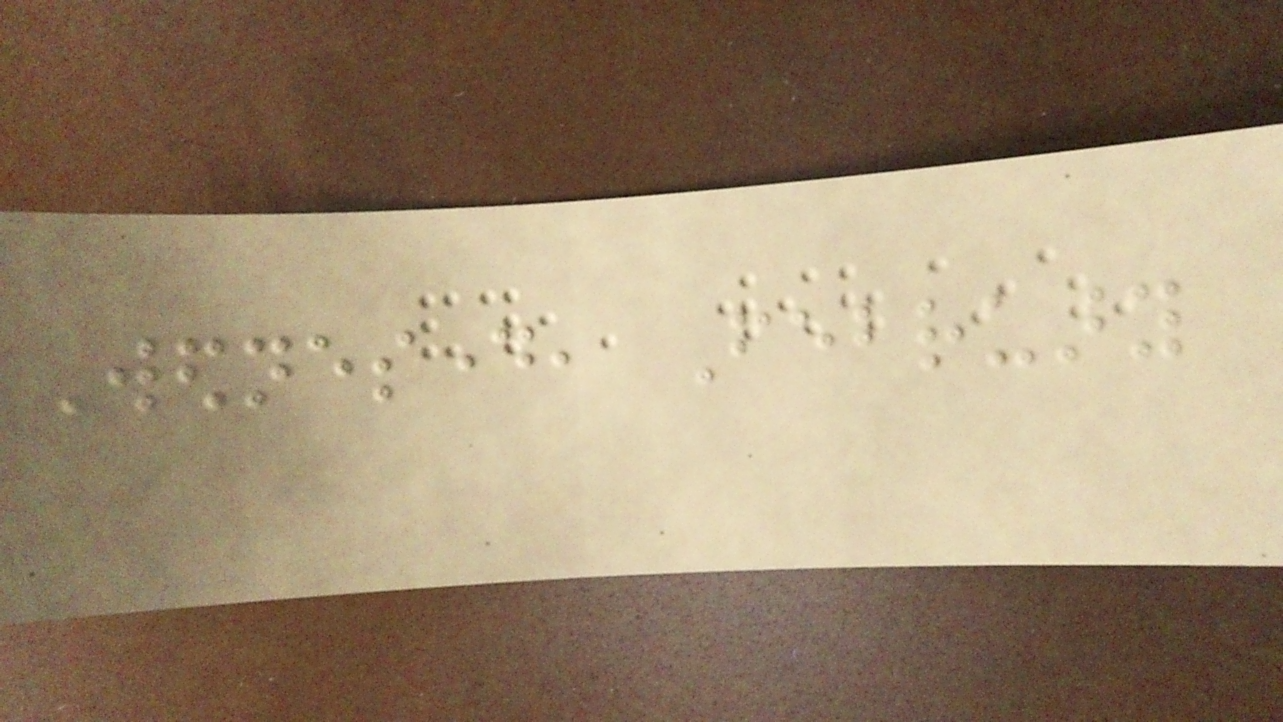Wednesday, February
